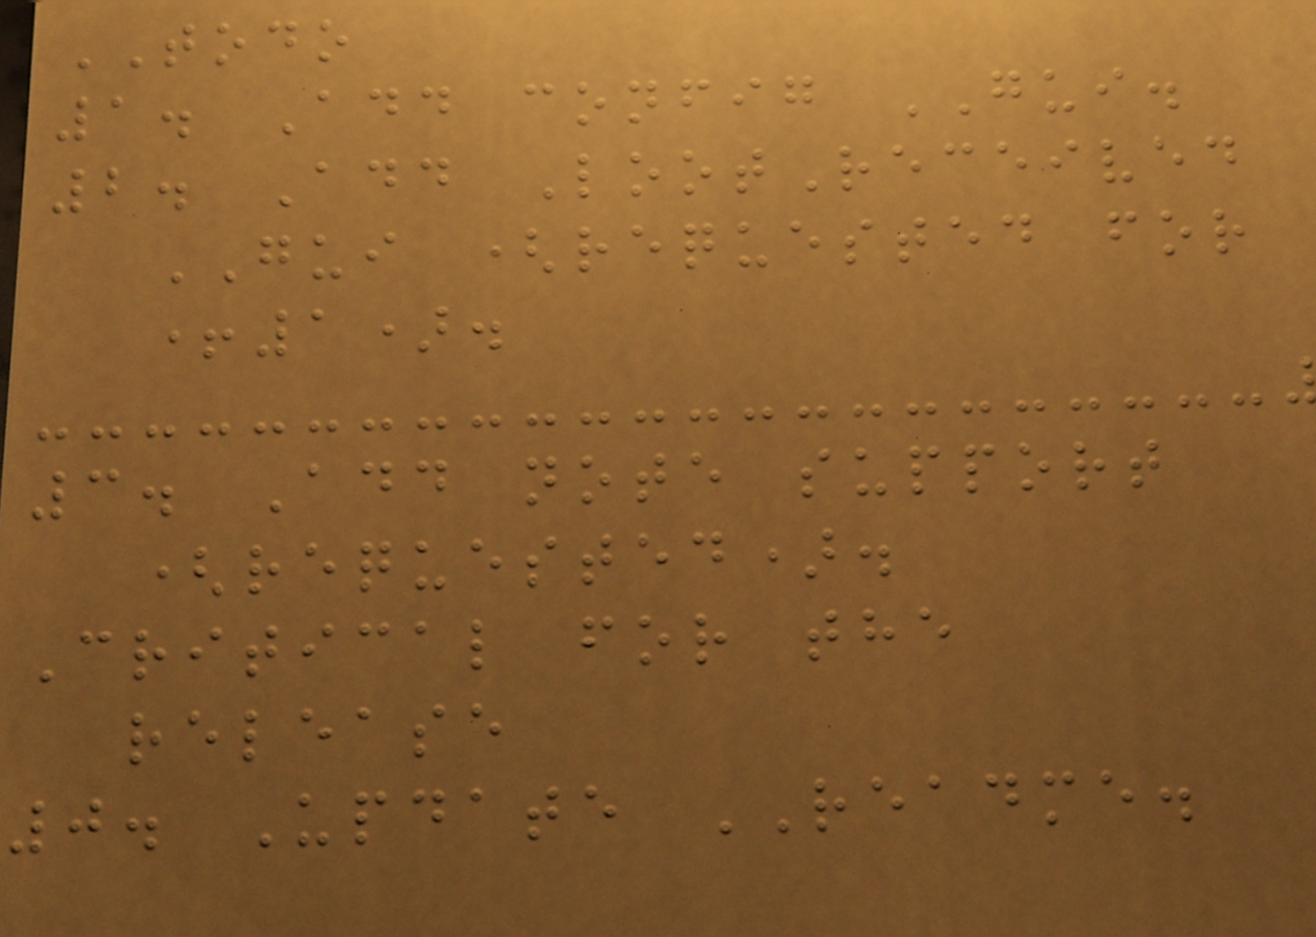TODO
1. Add config GUI.
2. Add LootReceived
GUI (requested for
+1).
3. Add note support
(requested).
Critical for the
release
0. Update README.
